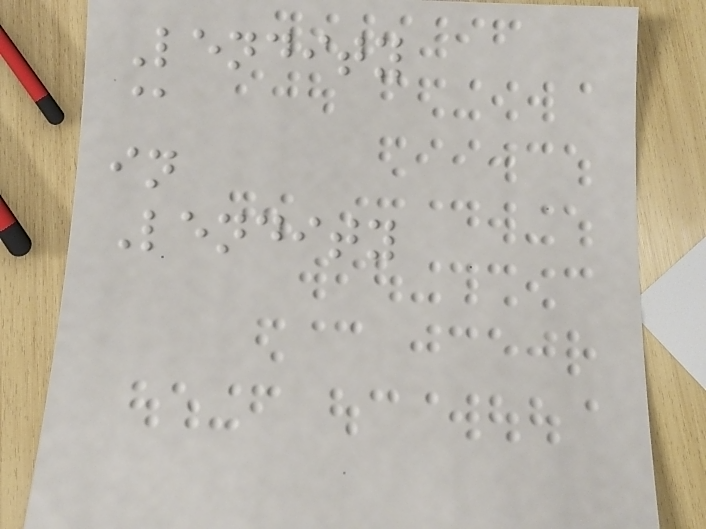Lendity
@
in
Lendity
